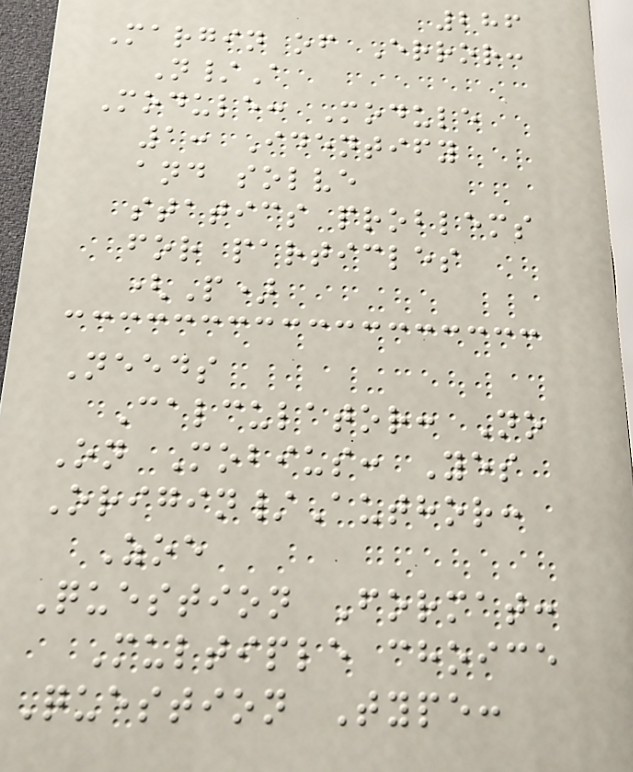286
Margin of Error:
N/A
Module: Module
1: Identify
and solve
statics problems
for particles
(P)
Needs
Calculator: No
On Mobius: Yes
Origin/Author:
Zoe
Question Format:
Multiple choice
Question Type:
